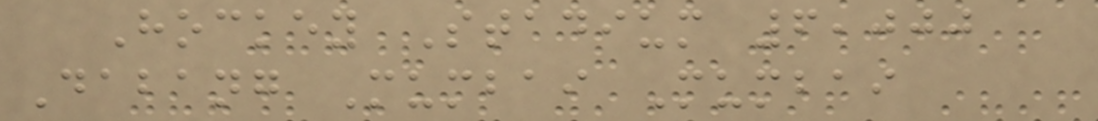Hockey Stadium 6,000
Dabang Mumbai Mumbai
